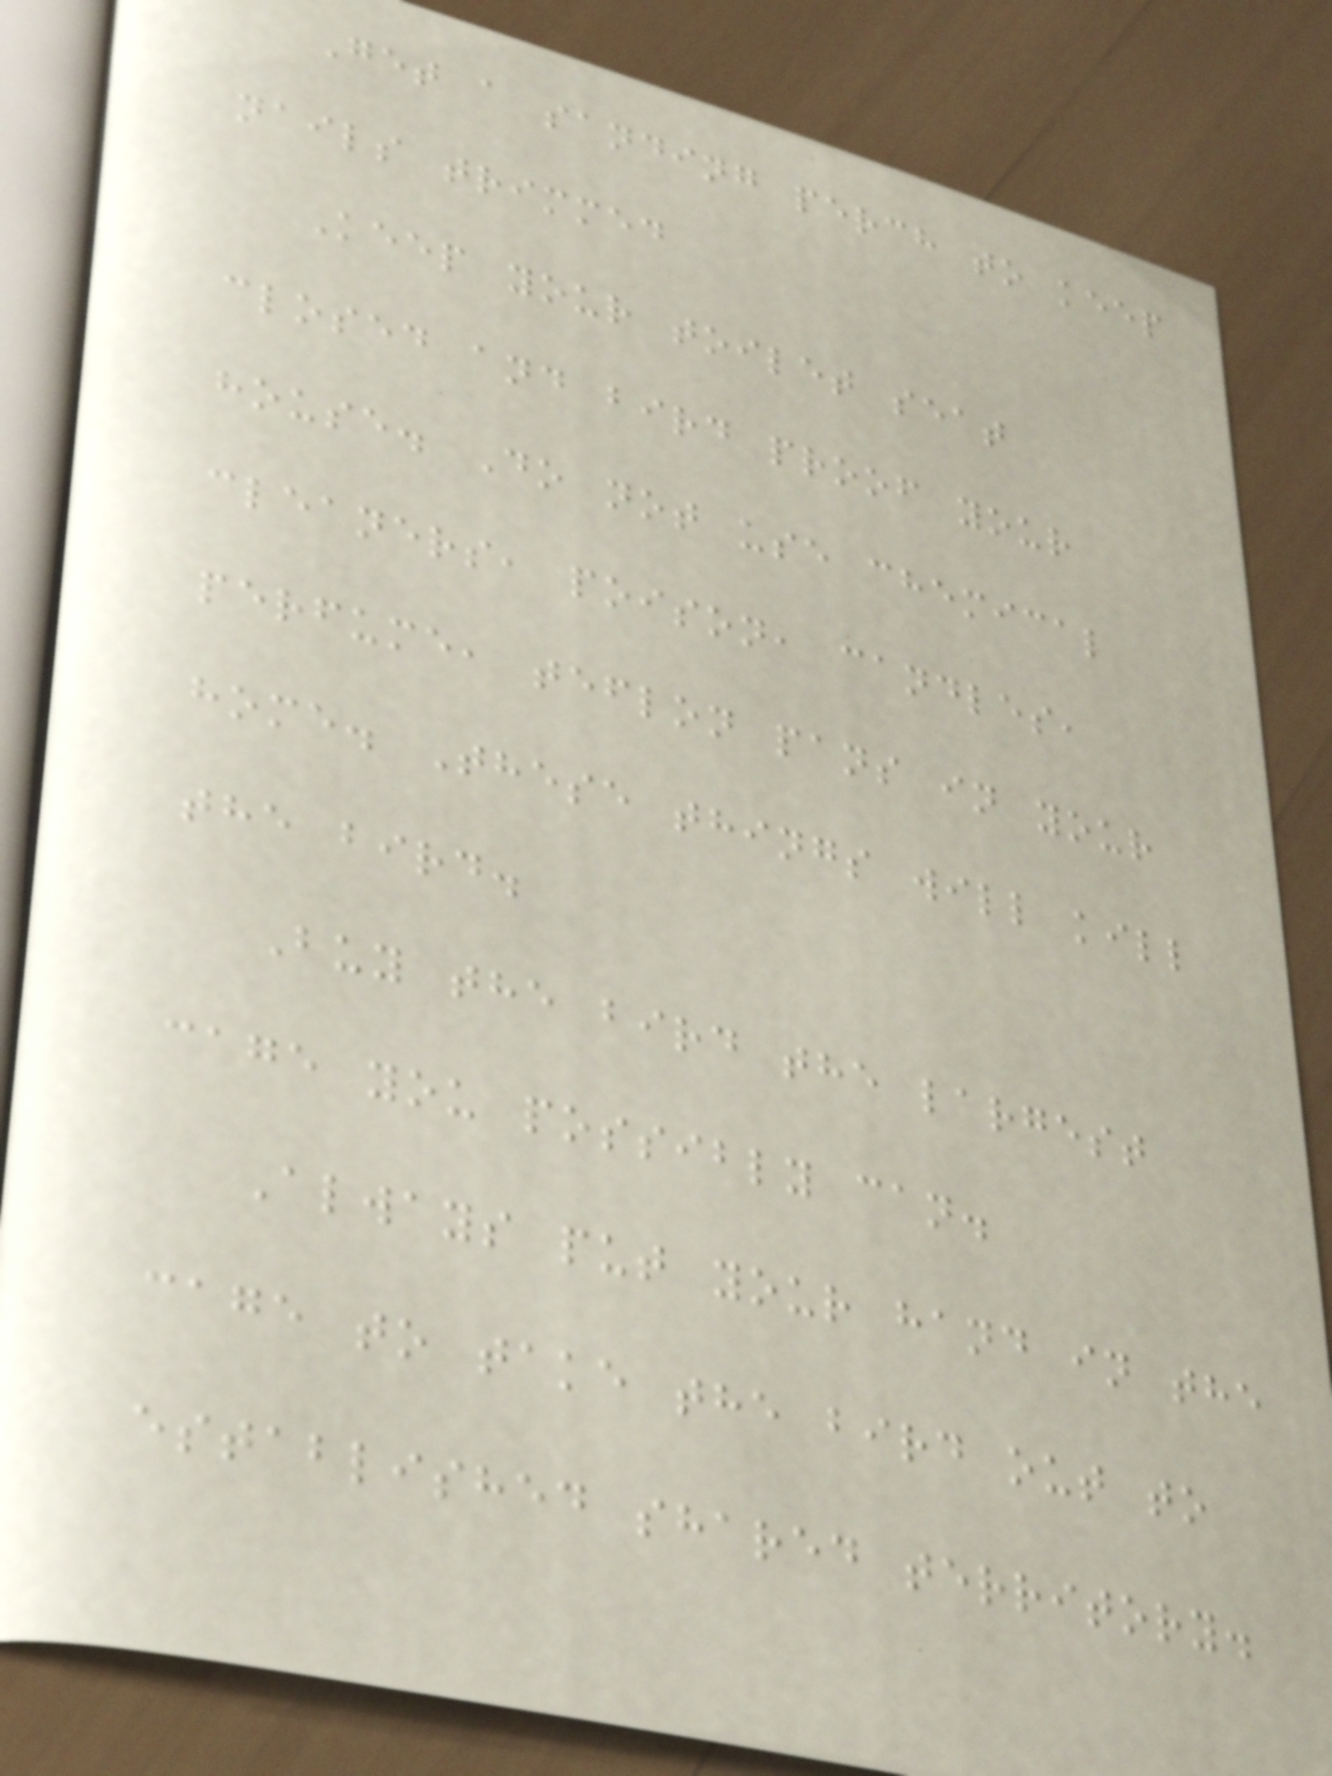Get a sanding perch to keep
nails trimmed
Keep your toilet seat
closed and bird proof your
house. Do not use chemical
cleaners, poison, candles,
perfume, teflon pans in your
home. These things will kill
the bird.
Buy the bird the largest
cage you possibly can.
Always put your hand in the
cage to take the bird out to
established shared territory.
